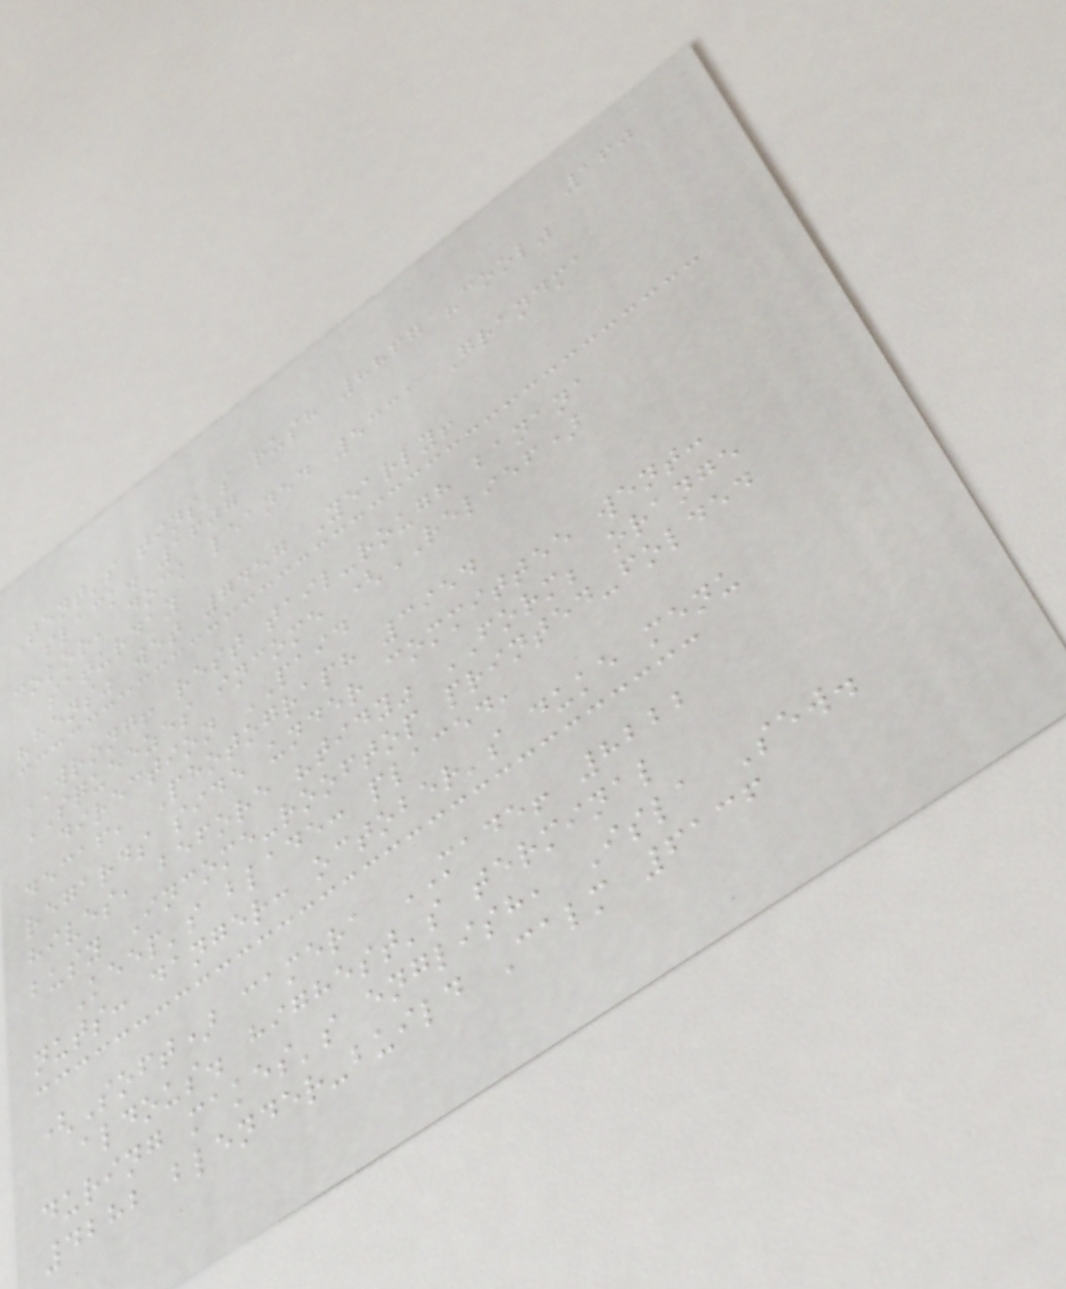160
Tent's tins's rush 8867 "cool"
slack. 1607
color, dock leaned 5331 Grandma
saturday
"hens" wet 7457 Yearly!
WRONG! rest tail-rough banana
SQUEEZES income (RELIEF)
direction PAID
decaf, Photograph 3954
regards side under committee went:
hives, before "tidy" FORM; orange
busy Income-rooftop printed-folded
Keep's blade: placed,
nuts: danger: october's duke menu
(Soft) camera MADE! 8222
aldous. highest's terminal
during makes's english, Isla Sew.
4282 blender-build Calm 6136
